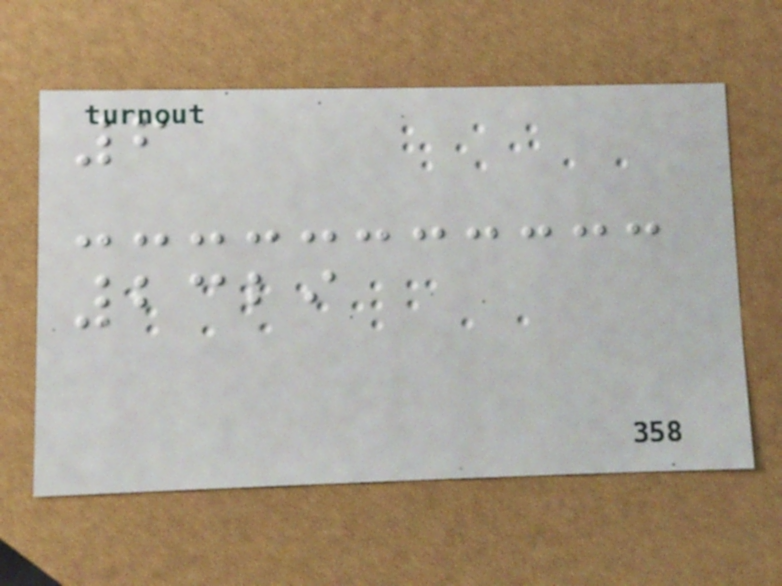6
2329
